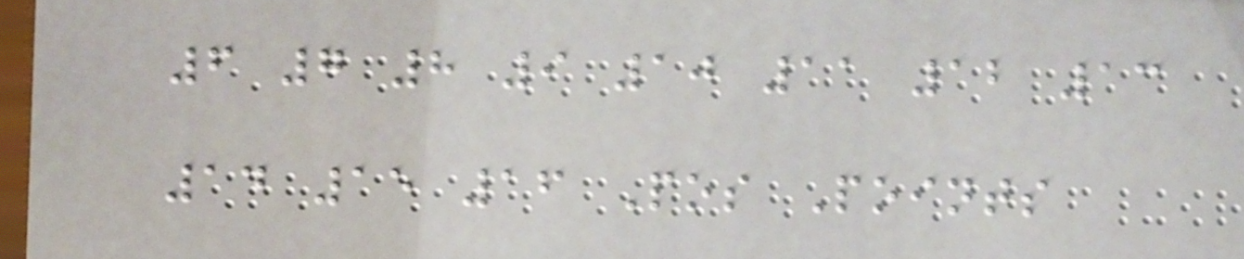6 7 8 9 10 11 12 13
14 15 16 Pos Points
